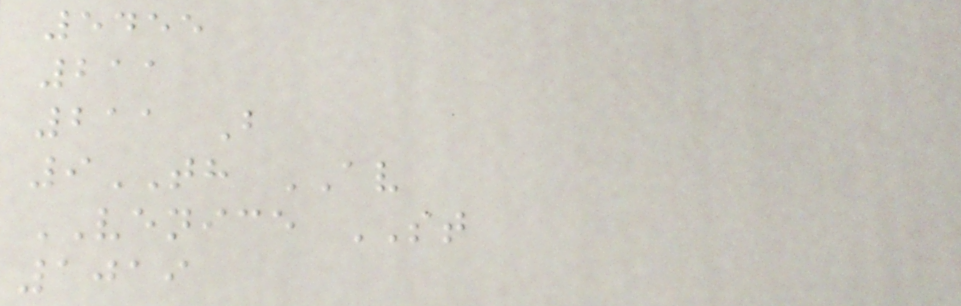5455
211
211 B
9TH AV
VENICE ST
1019
